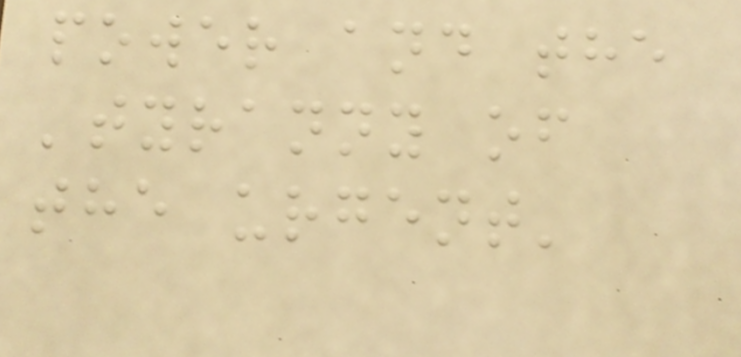power and the
'tyranny of
the urgent'
